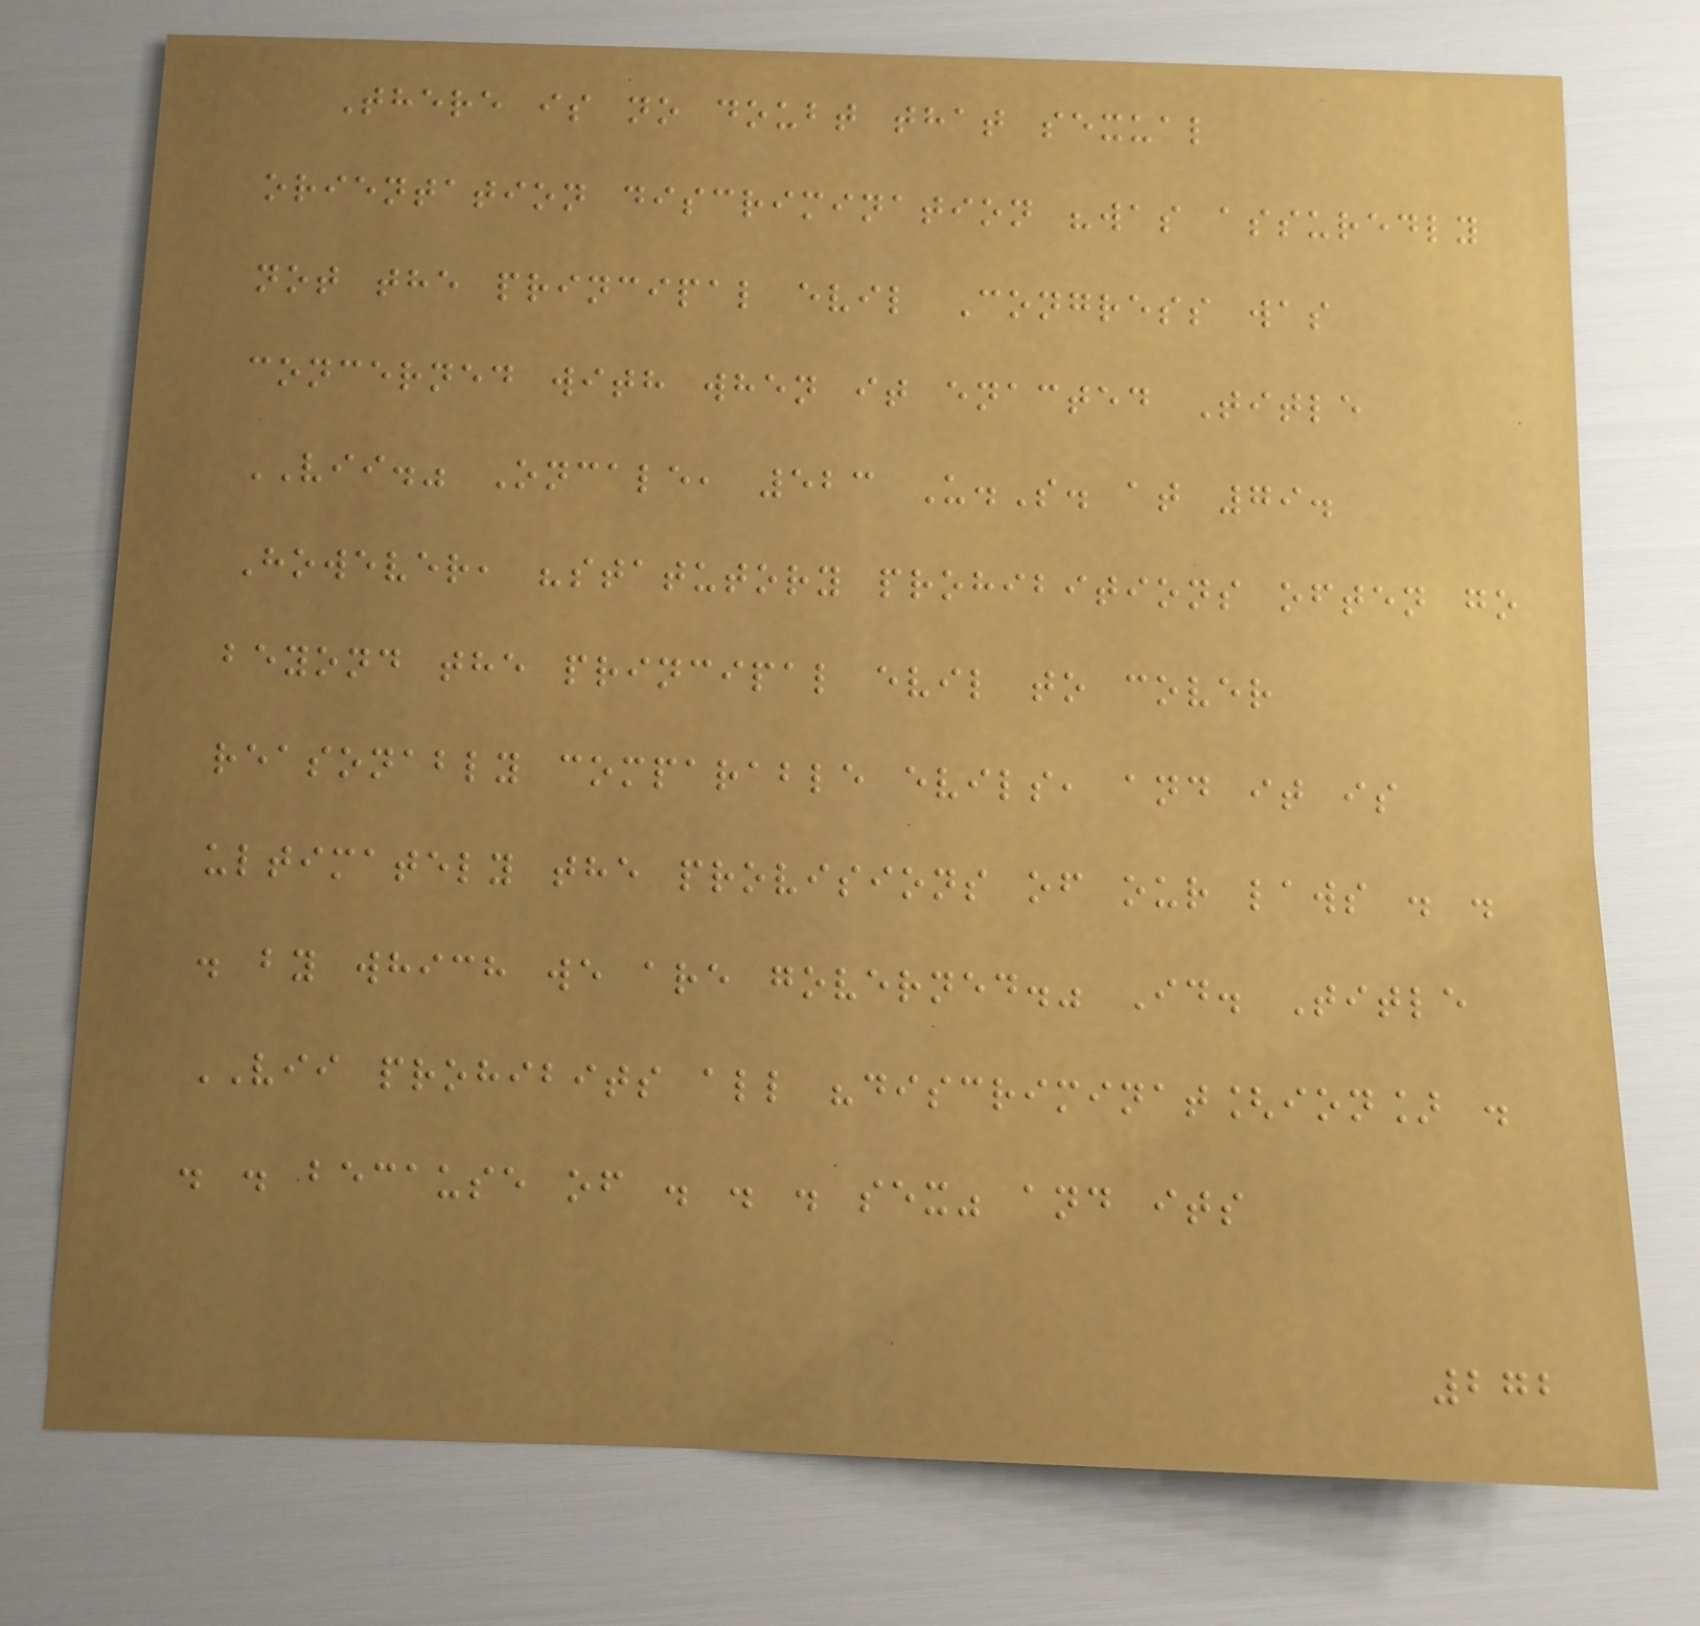There is no doubt that sexual
orientation discrimination "was assuredly
not the principal evil Congress was
concerned with when it enacted Title
VII." Oncale, 523 U.S. at 79.
However, "statutory prohibitions often go
beyond the principal evil to cover
reasonably comparable evils, and it is
ultimately the provisions of our laws . .
. by which we are governed." Id. Title
VII prohibits all "discriminat[ion] .
. . because of . . . sex" and its
272
